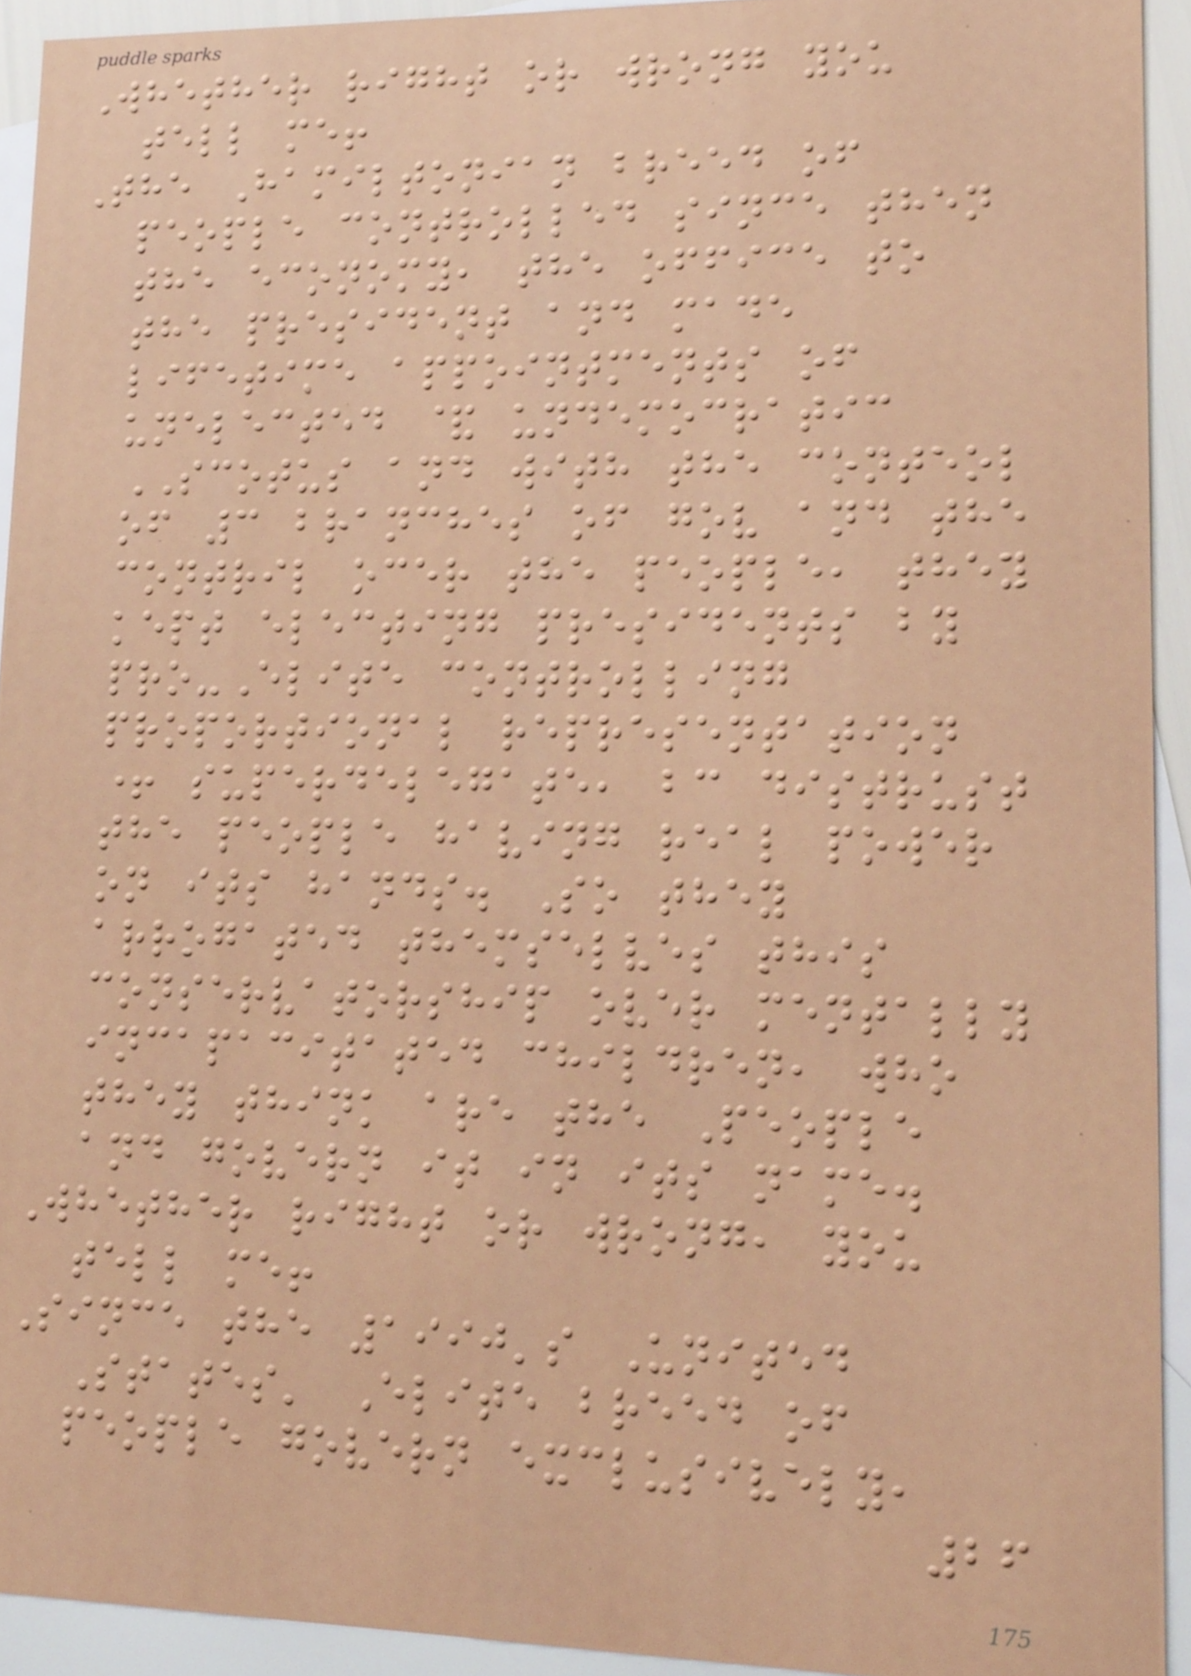Whether right or wrong you
tell me!
The Hamiltonian breed of
people controlled since then
the economy, the office to
the president and made
lifetime appointments of
unelected & undemocratic
SCOTUS and with the conteol
of 3 branches of gov and the
contril ocer the people, they
kept electing presidents by
pro-Elite controlling
proportional representation
+ superdelegate, bc distrust
the people having real power
on its hands. So they
arrogated themselves this
conservatorship over mentally
incapacitated children, who
they think are the People
and govern it in its name.
Whether right or wrong, you
tell me!
Since the 1990's United
States' Elite breed of
people govern exclusively,
26
